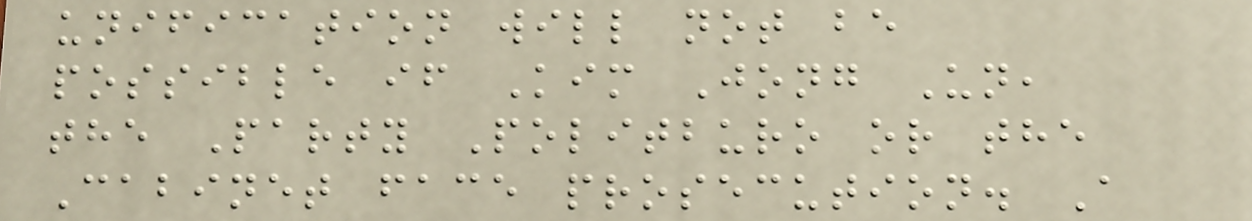unification will not be
possible if Kim Jong Un,
the Party Politburo or the
Cabinet face prosecution. A
